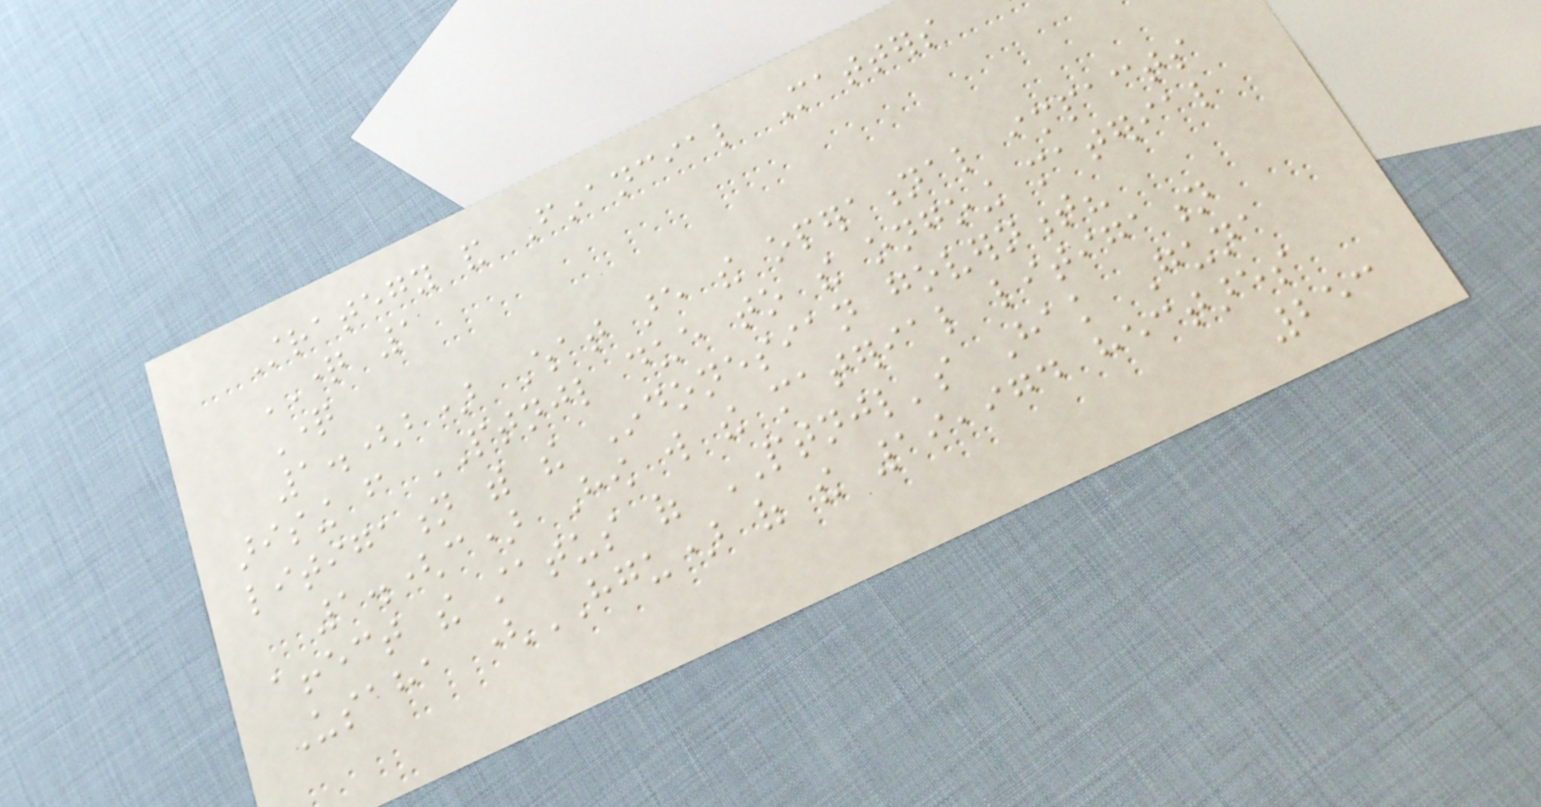Strategy and Financial Matters
QUESTION 1
Question
1.(b) What are the operational impacts
arising from PTNJL due to the ongoing material
litigation with the Indonesian government?
1.(c) How will the material litigation
affect the status of PTNJL's Hak Guna
Usaha (HGU) of the 19,974 hectares
253
